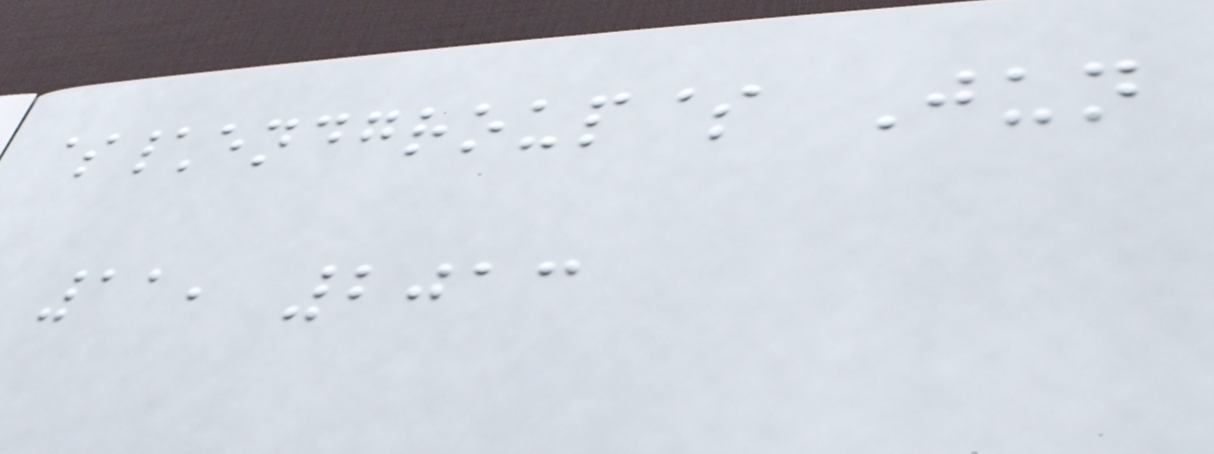$\endgroup$ Jun
11, 2013
